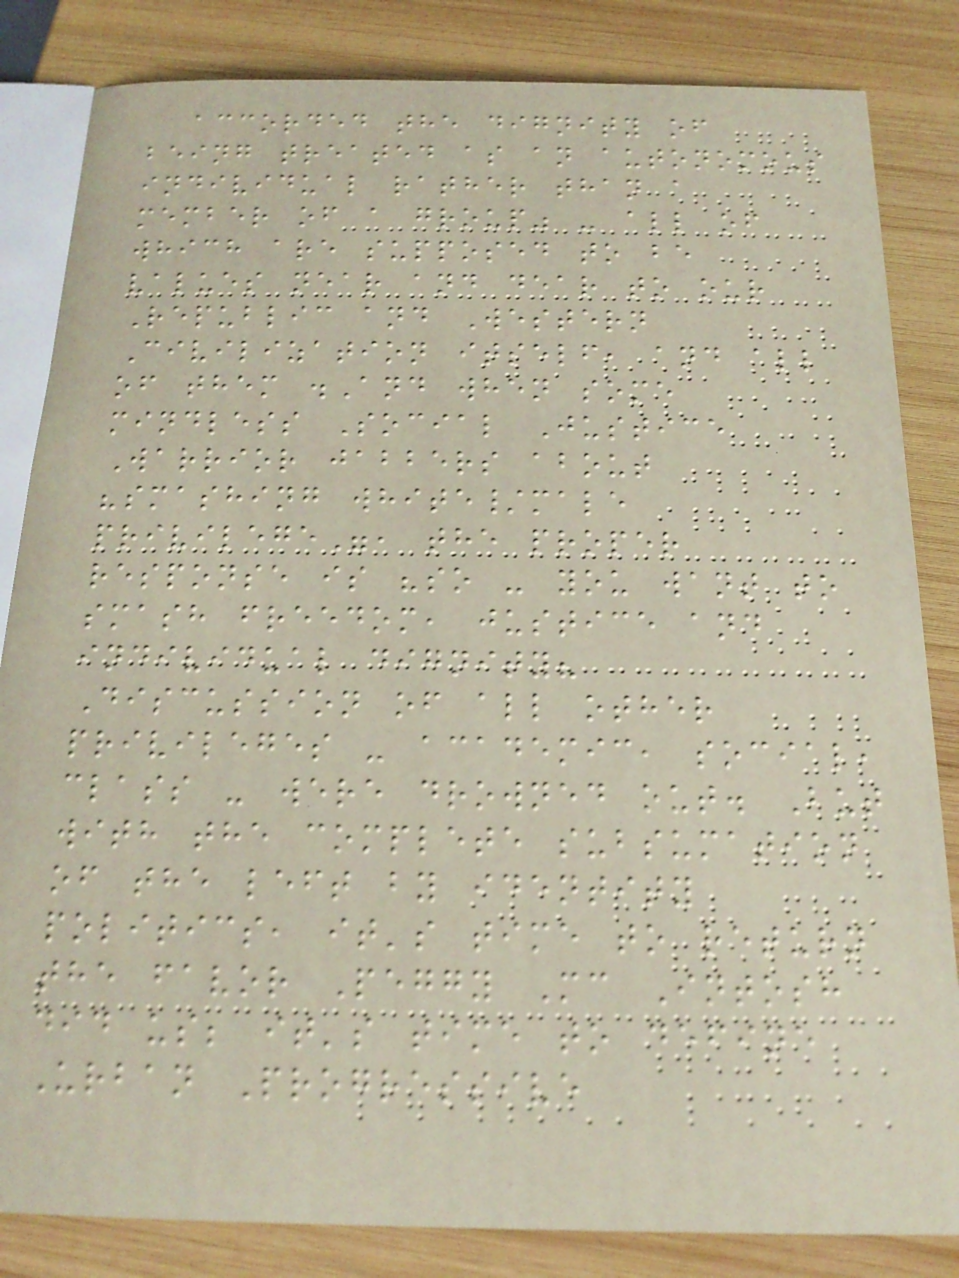accorded the dignity of
being treated as an autonomous
individual rather than a
member of a group" - all of
which are supposed to be
values near and dear to our
Republic and Western
Civilization itself, and all
of them .And when some
mindless Social Justice
Warrior jabbers about
"smashing white/male
privilege", the proper
response is "so - you want to
smash freedom, justice and
individual dignity?
Discussion of all other
privileges - academic, social,
class - were drowned out. But
with the complete subsumation
of the left by identity
politics, it's time to return
the favor Peggy Mc Intosh
did us; it's time to define
Urban Progressive
